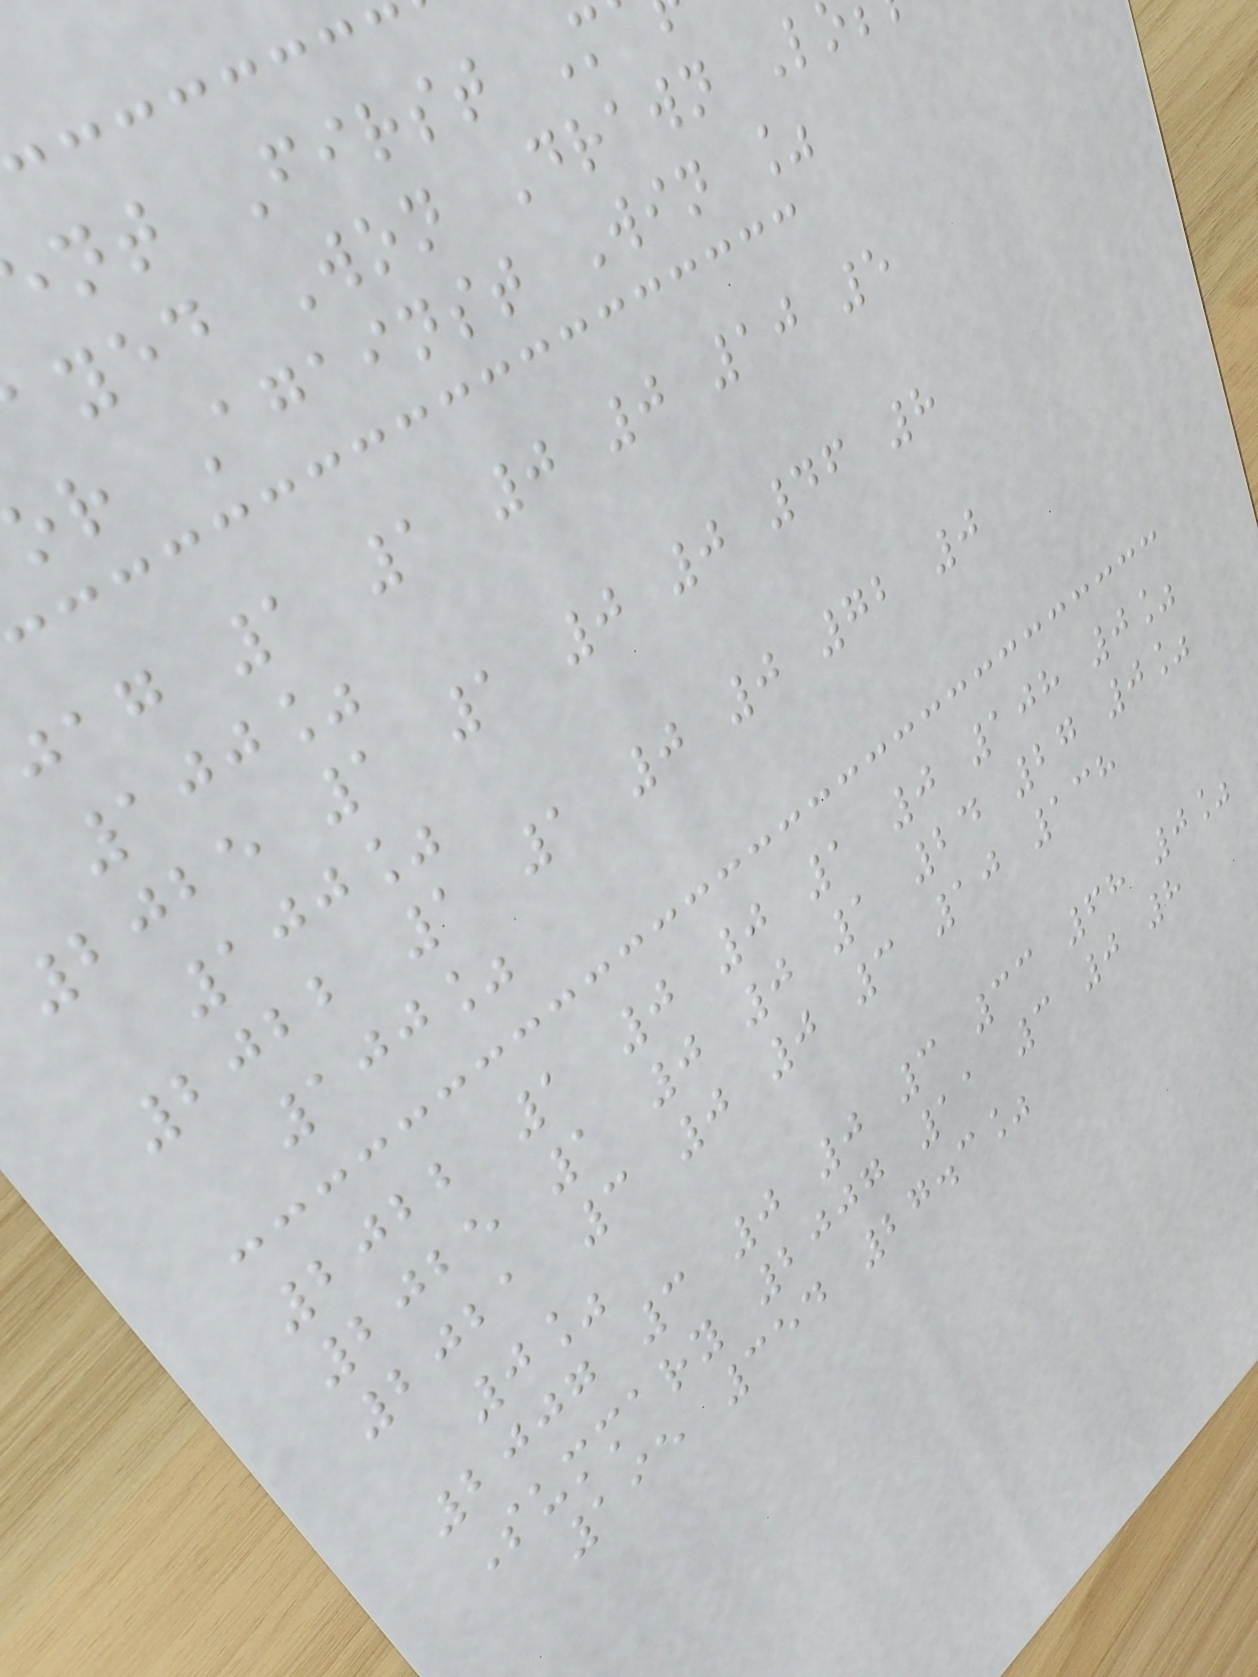nt First M
yed Won Drawn L
or Against Win %
jag 1 1 0 0 10 5
100%
2025 1 1 0 0 46 8
100%
2022 1 1 0 0 72 0
100%
2022 1 0 0 1 0 108 0%
2025 1 0 0 1 24 27 0%
2021 3 0 0 3 10 138
0%
2007 3 0 0 3 33 68 0%
Summary 2007 11 3 0 8
195 354 27.3%
